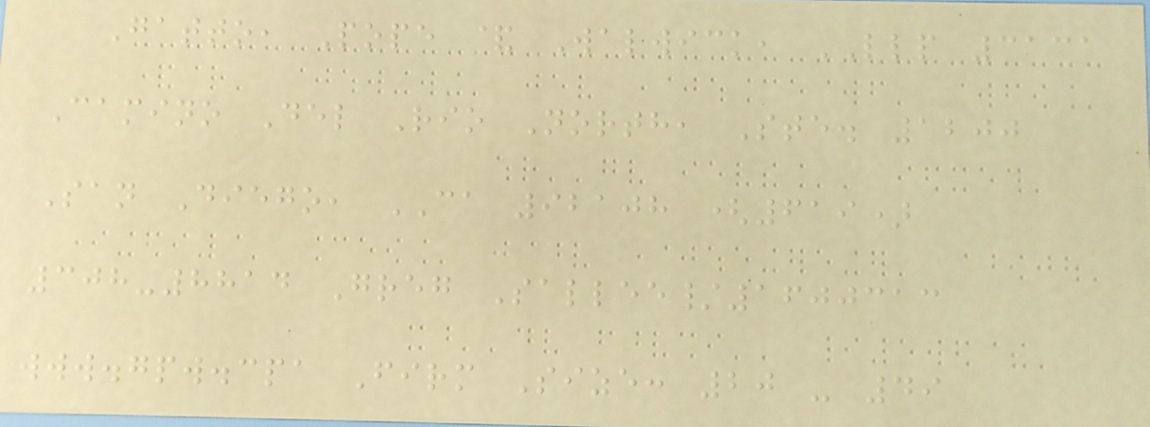Gatto, Pope & Walwick, LLP 3131
Camino Del Rio North, Ste. 1200
San Diego, CA 92108 (619)
308-8814 Greg Sallee/1600313
www.gpw.cpa Firm Size: 20 - 49
